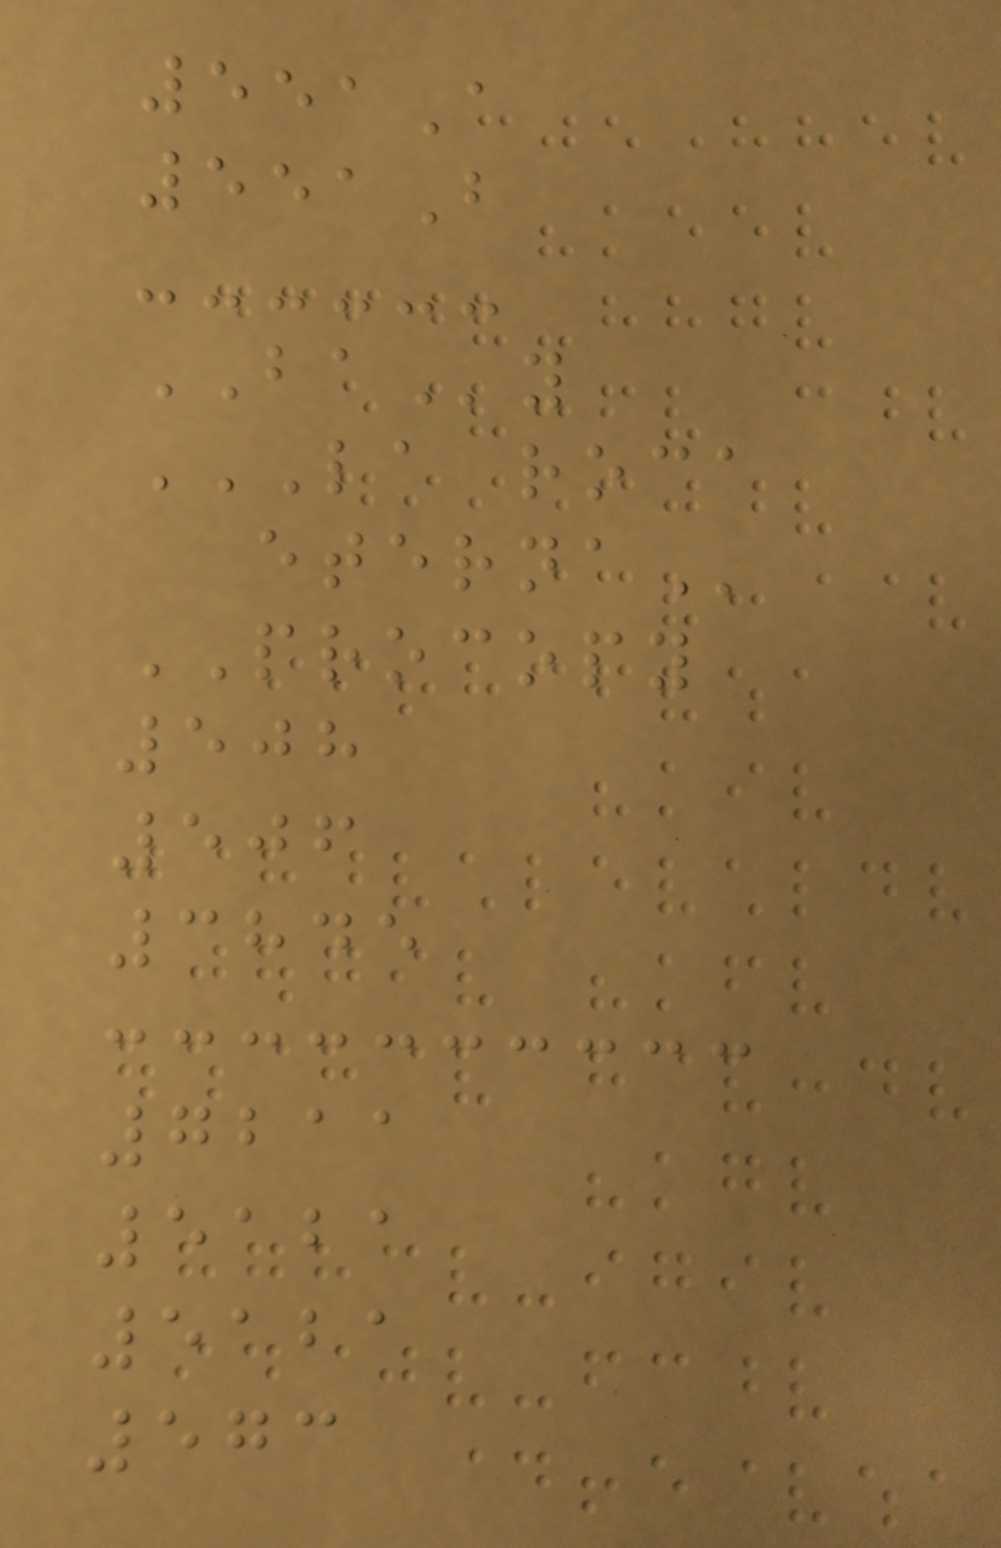551A
551B
BAy
LA ROCA
ETERNA
PROCOPY
508
506
3845
7211
5121
5121
573
